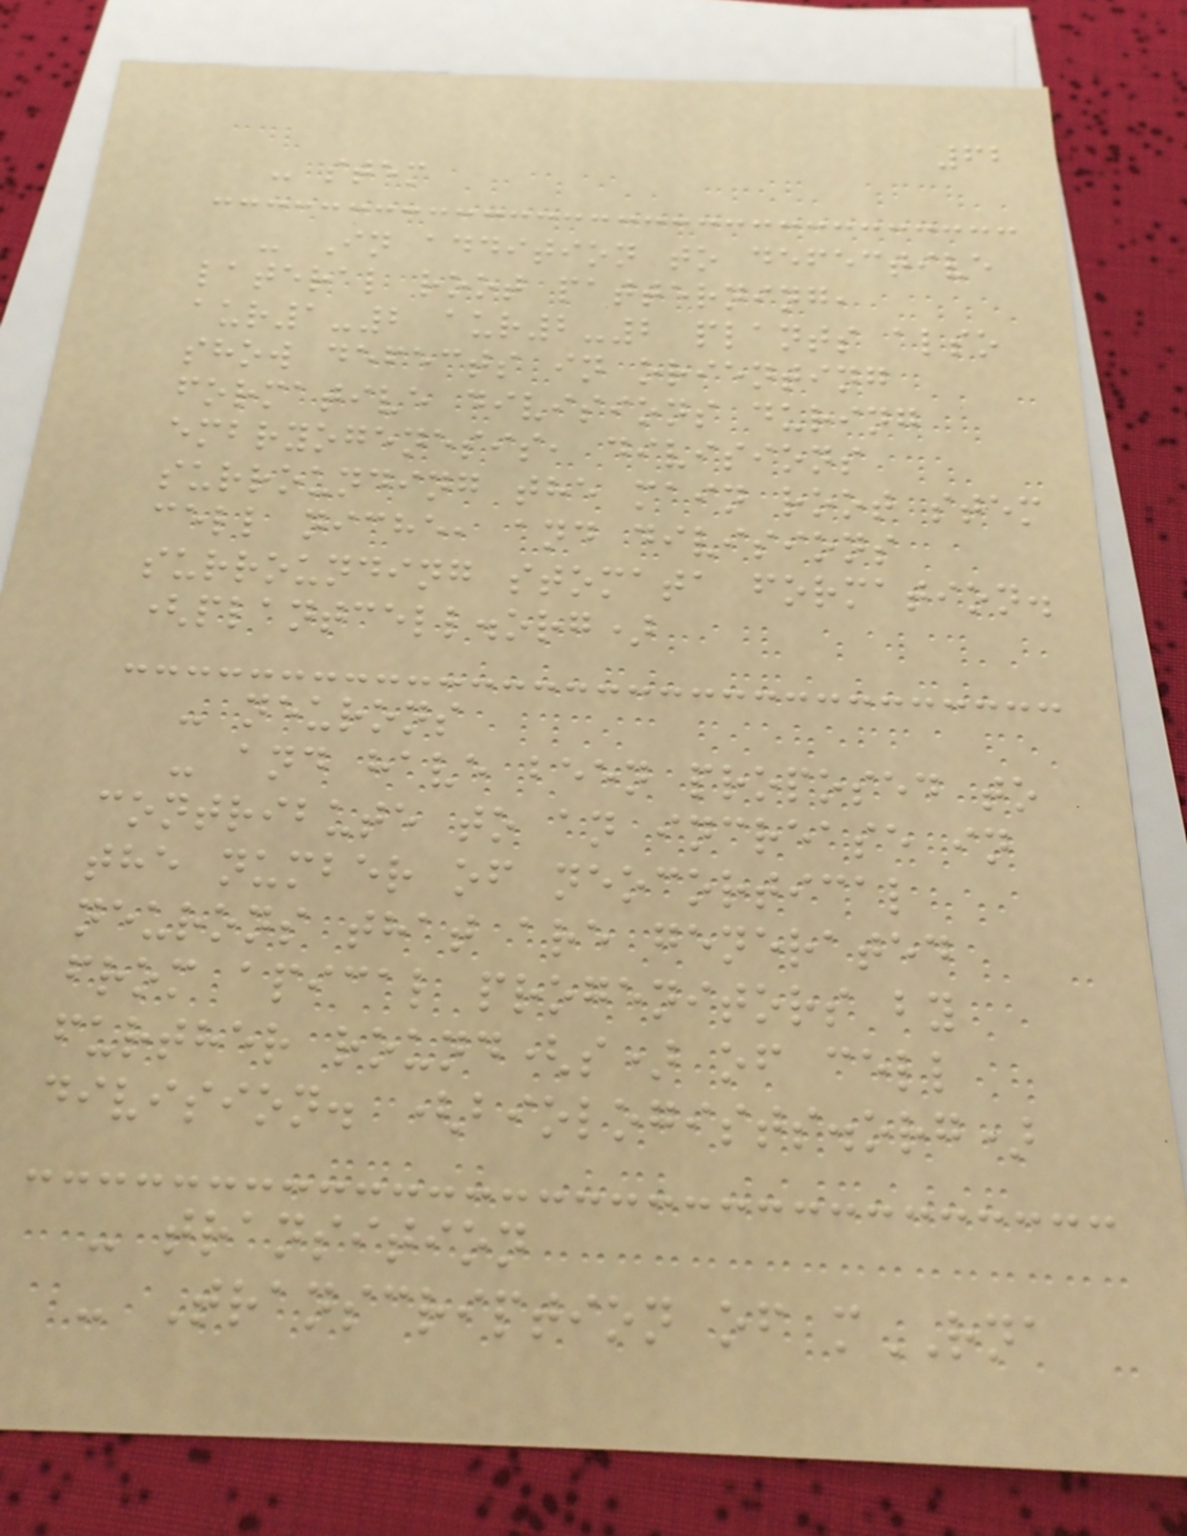62
- stem
- In addition to defective
lateral root patterning,
aur1-2 aur2-2 plants also
show defects in orienting
formative divisions during
embryogenesis, divisions
surrounding the main root stem
cell niche, and divisions
surrounding stomata formation.
(plantcell.org)
- neurons
- and have been proposed to
contribute to an increase in
the number of neocortical
neurons that are generated
from apical progenitors by
further round(s) of cell
division. (biologists.org)
- transition
- Transcription of mRNA
